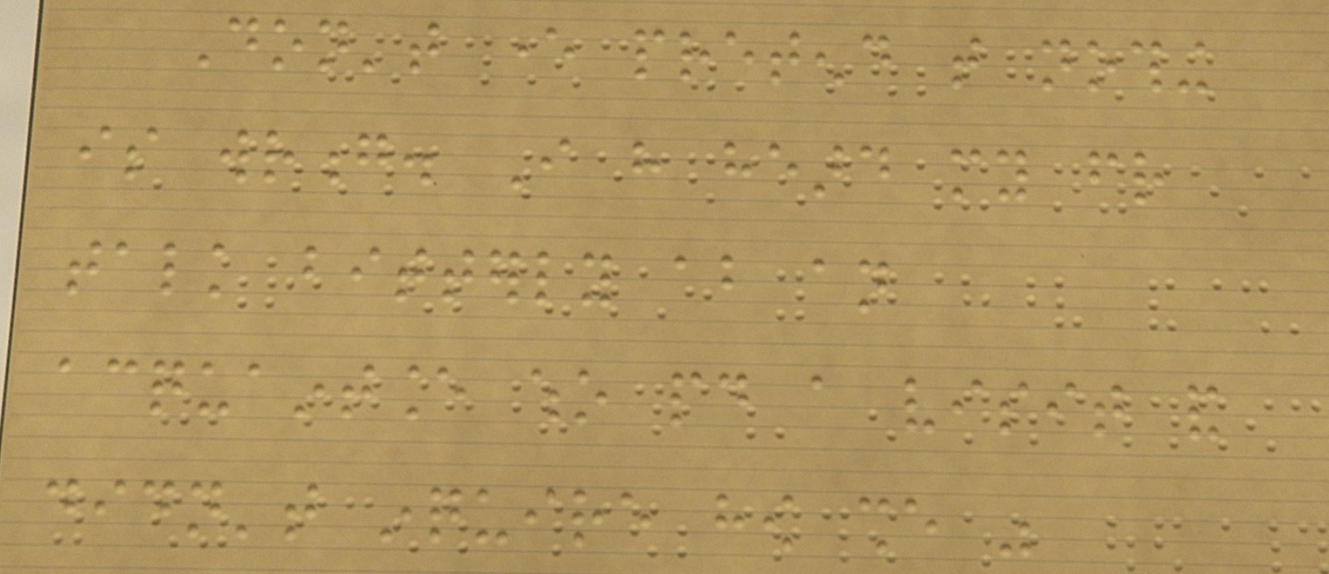Don't ever pretend that nothing
is wrong. I have heard my friend
talk bitterly about an
acquaintance who paid a visit and
didn't inquire how she was
